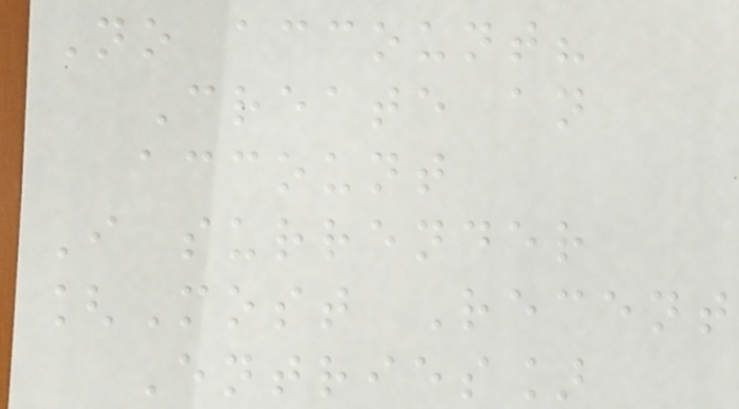No account?
Create an
account
I surrender
[Most Recent
Entries]
